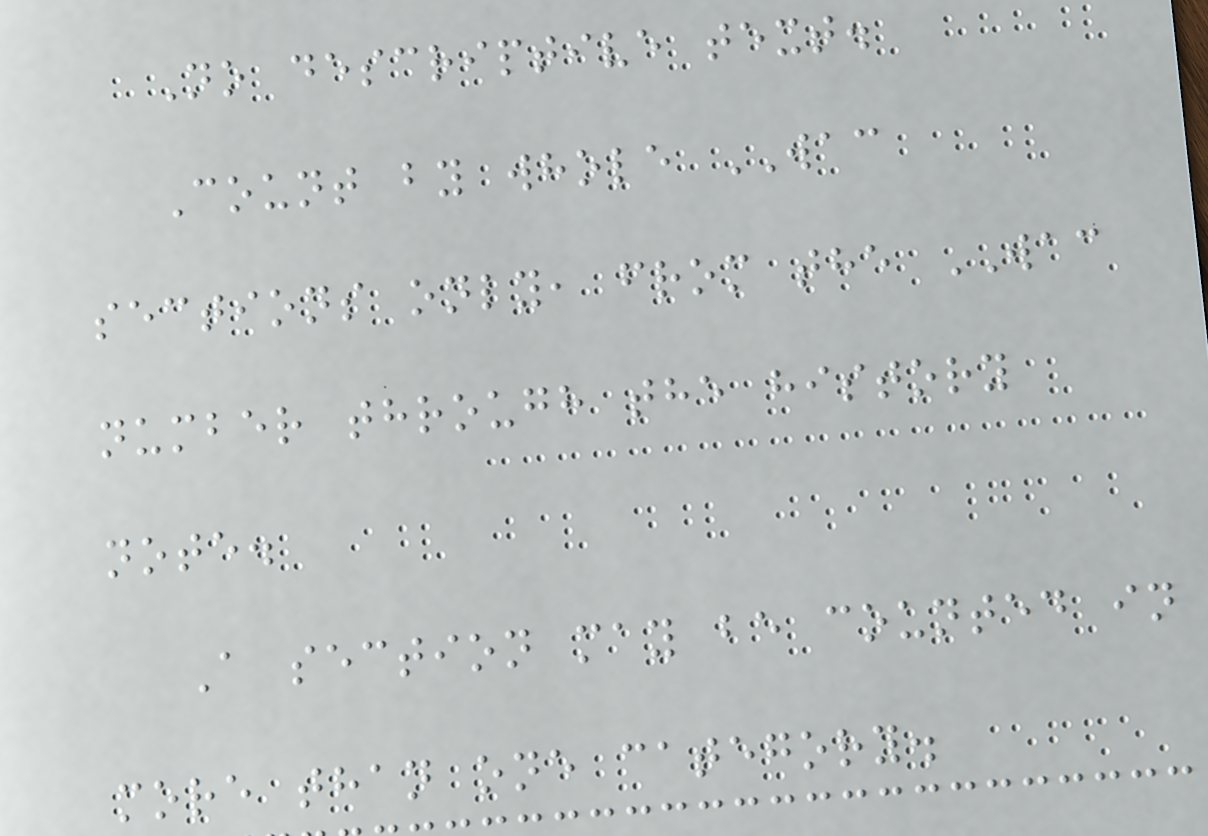No descriptive text.
Count by whole WAC
sections only, from the WAC
number through the history
note.
A section may be counted in
more than one category.
